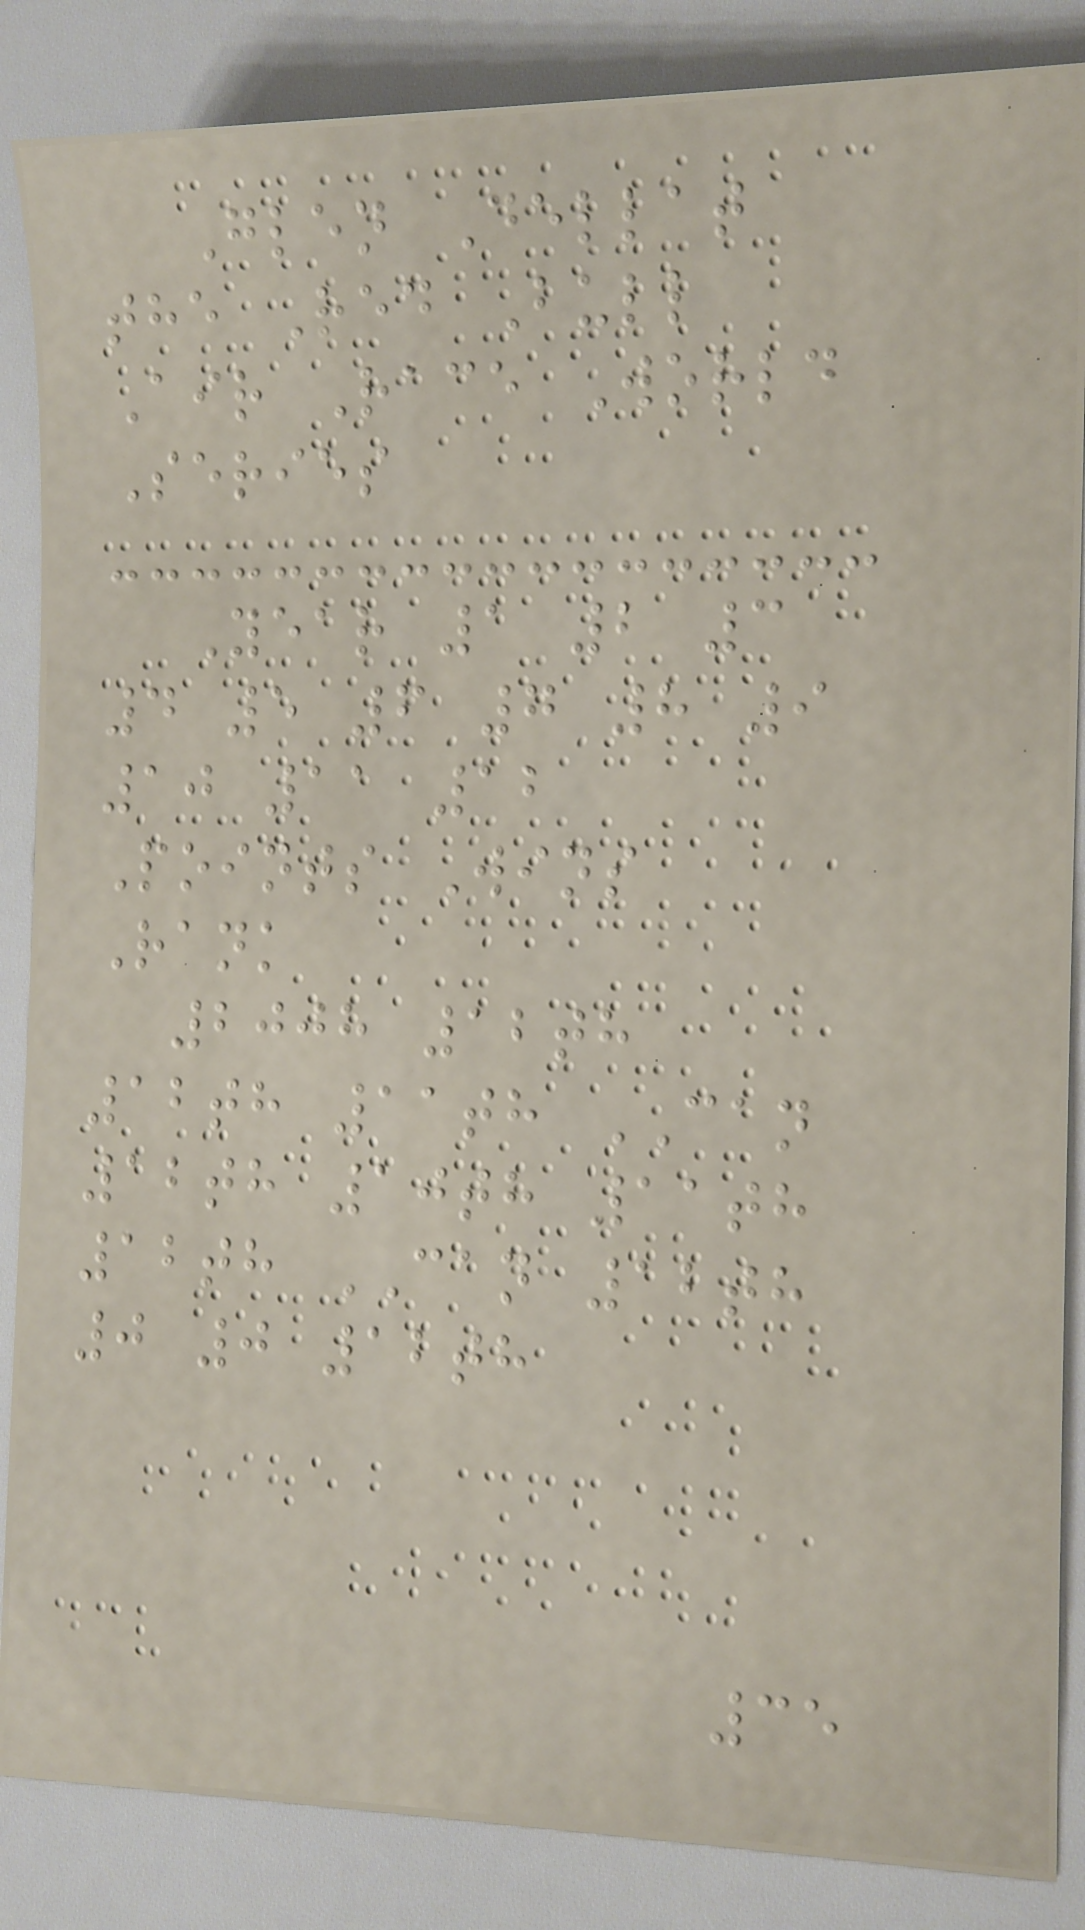Glen Dellat
the Red Bull
Air Race World
Series
Year 1 2 3
4 5 6 7 8 9
10 11 12
Points Wins
Rank
2008 12th
12th 11th CAN
12th 10th 11th
12th CAN 12th
0 0 12th
35
